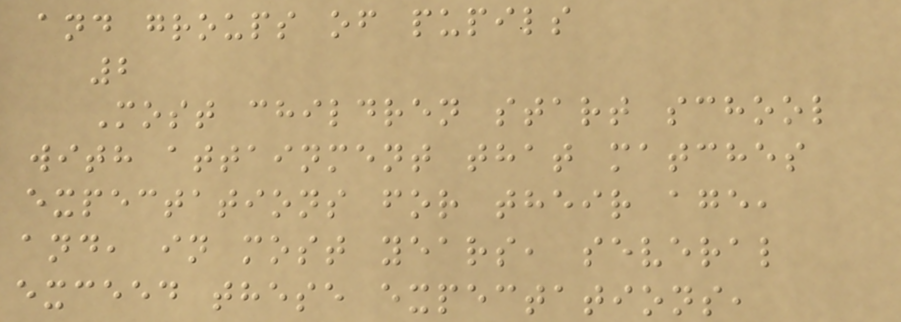and groups of pupils
2
Most children start school
with attainment that matches
expectations for their age,
and, in most years, several
exceed these expectations,
